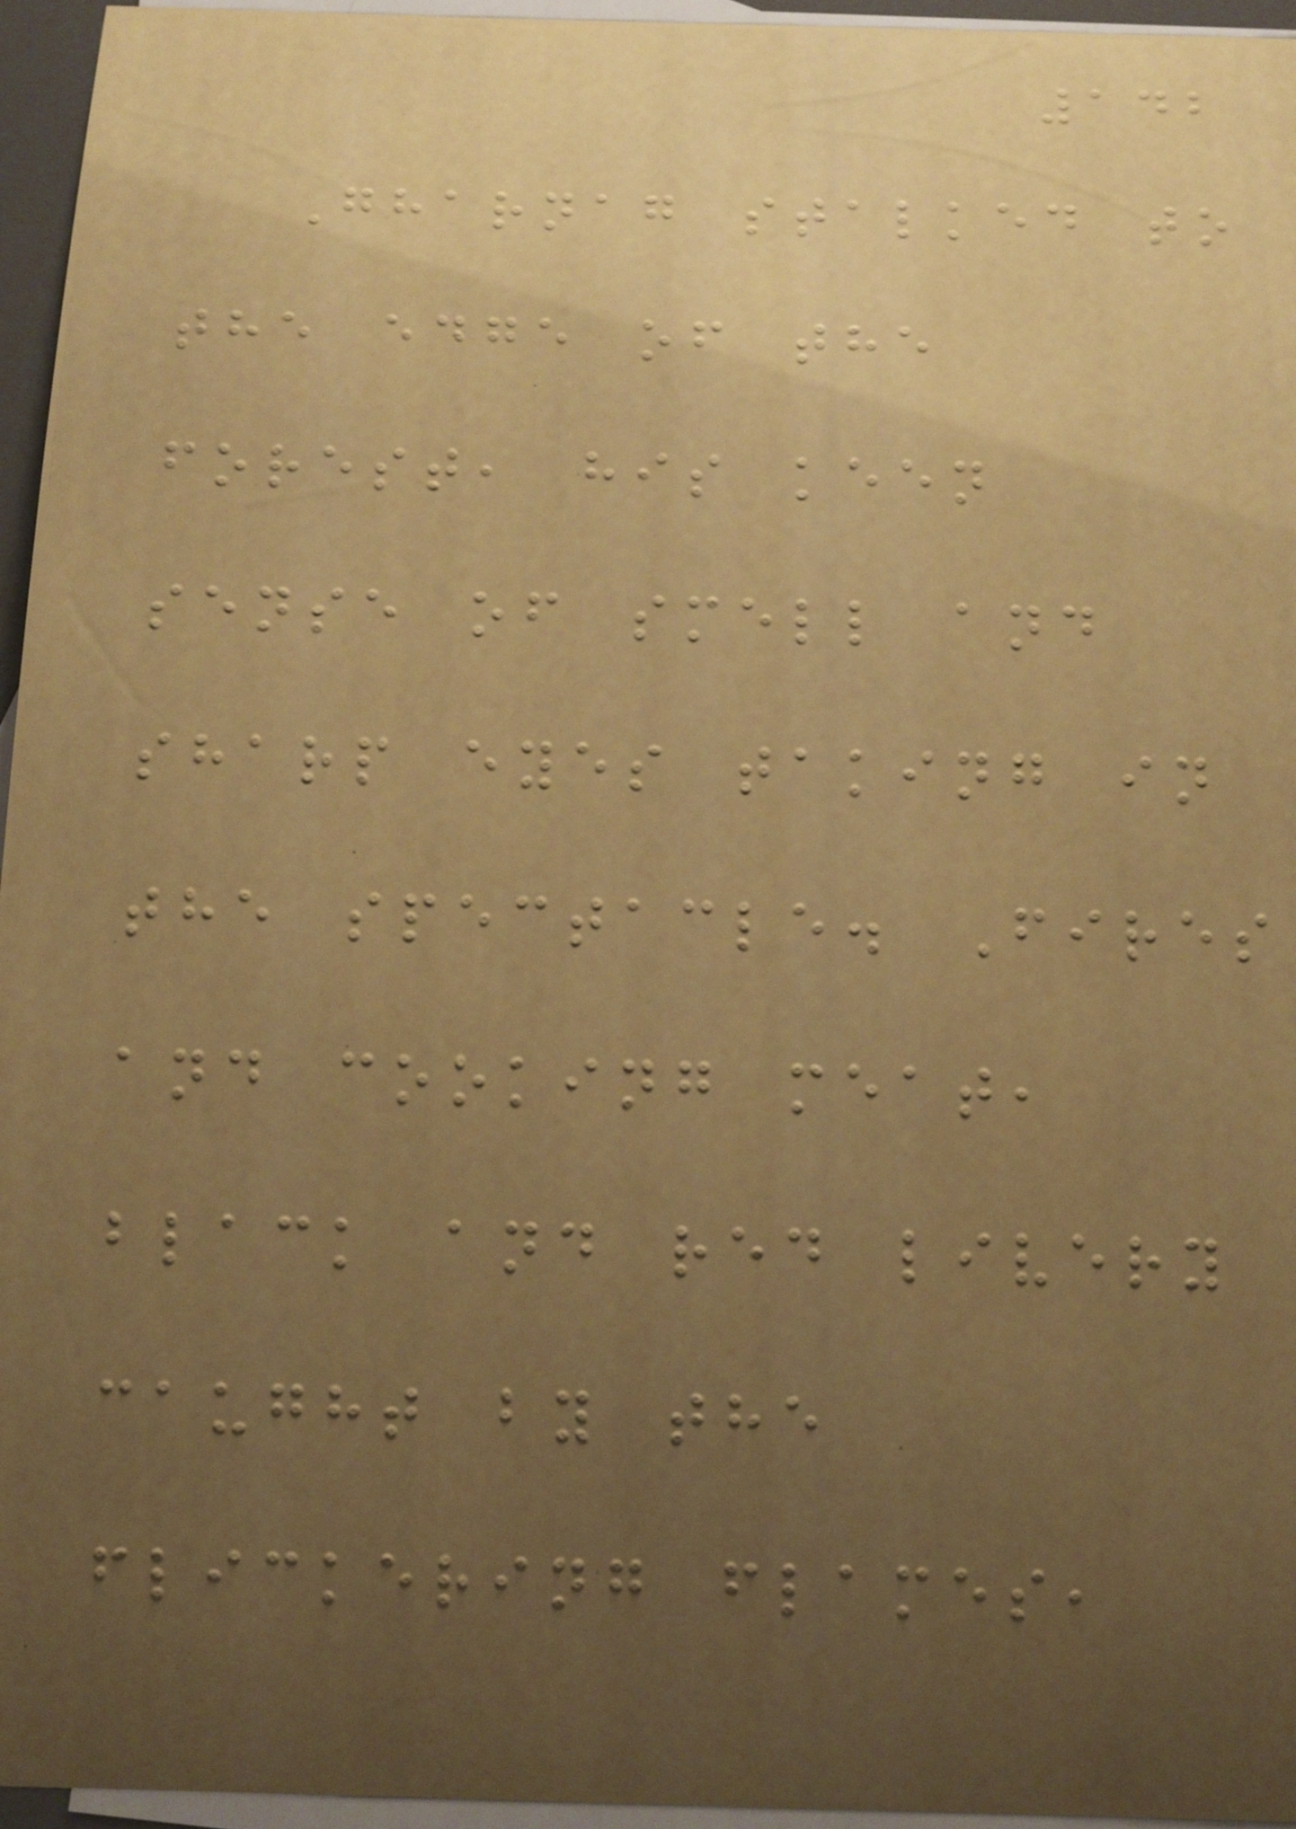142
Gharnag stalked to
the edge of the
forest, his keen
sense of smell and
sharp eyes taking in
the spectacle. Fires
and cooking meat,
black and red livery
caught by the
flickering flames,
